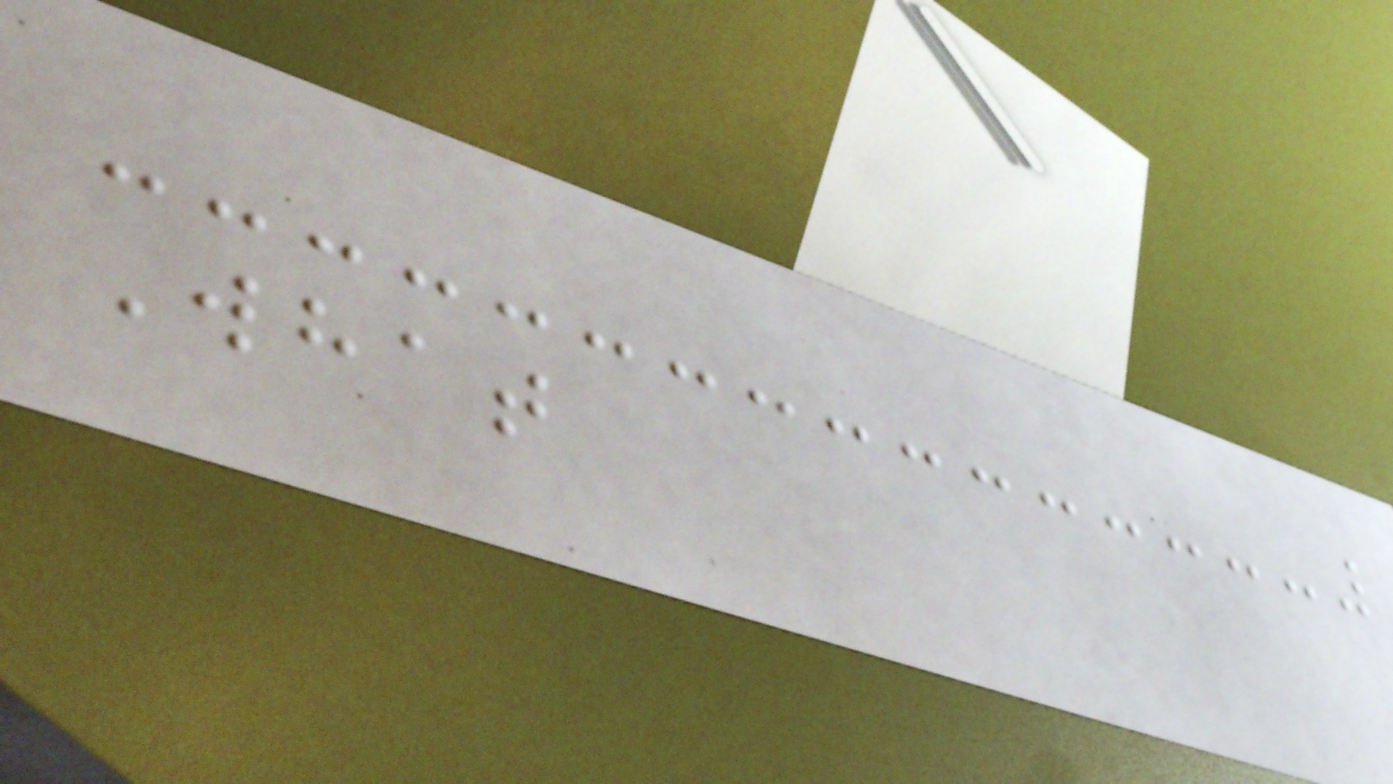What
